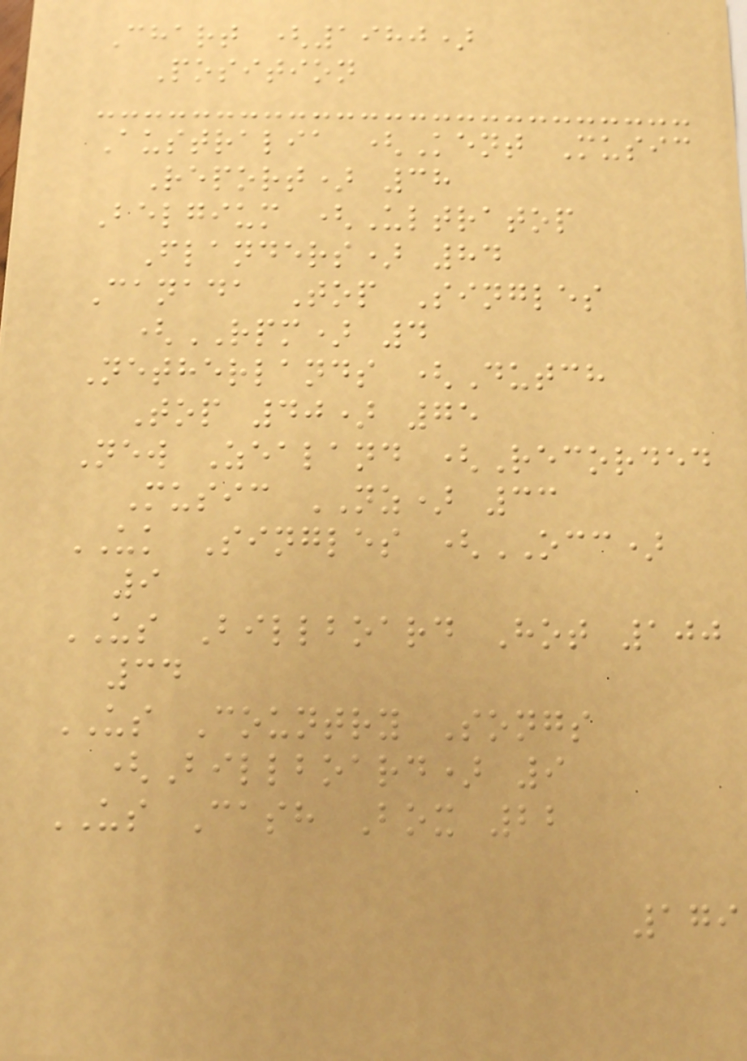Chart (1980)
Position
Australia (Kent Music
Report) 38
Belgium (Ultratop
Flanders) 84
Canada Top Singles
(RPM) 4
Netherlands (Dutch
Top 40) 75
New Zealand (Recorded
Music NZ) 33
UK Singles (OCC)
9
US Billboard Hot 100
34
US Country Songs
(Billboard) 9
US Cash Box 22
179
